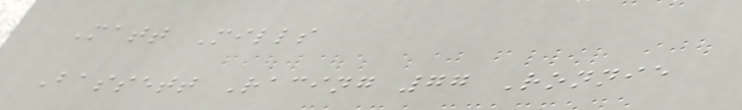Matt Mills
Bassett Racing 77 Ronnie
